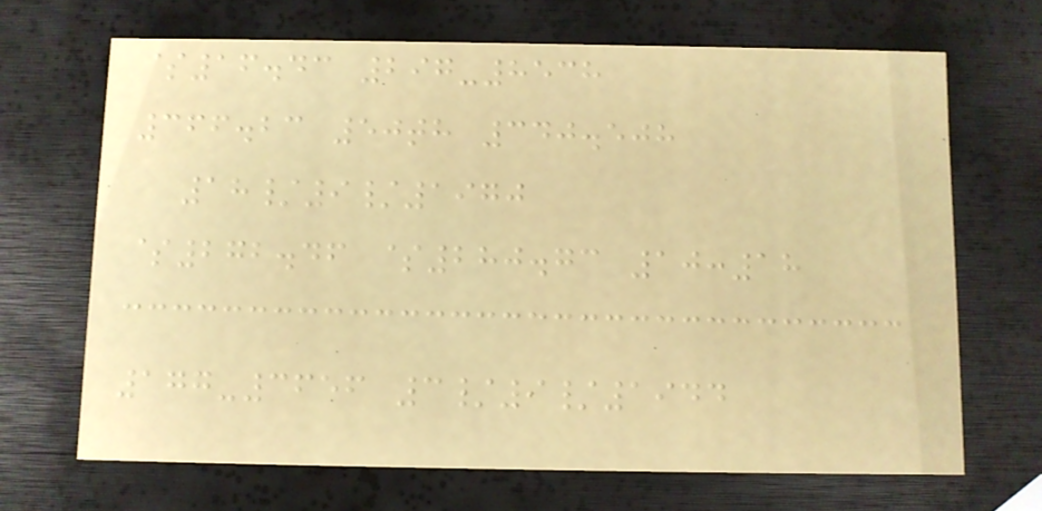$16.43 297-8538
366.23 50th 340.508
18/9/1970
$272.46 $280.73 10:18
177-3656 3/9/1944
